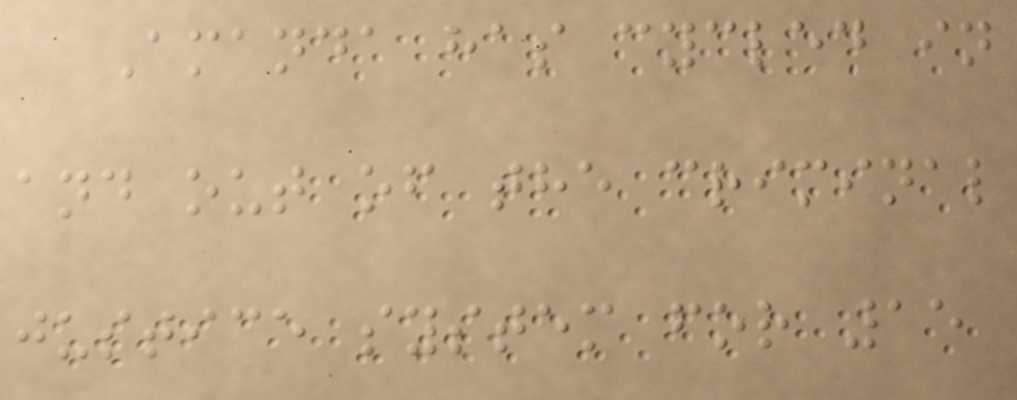Amanda has cycled in
and out of the criminal
justice system for 15
